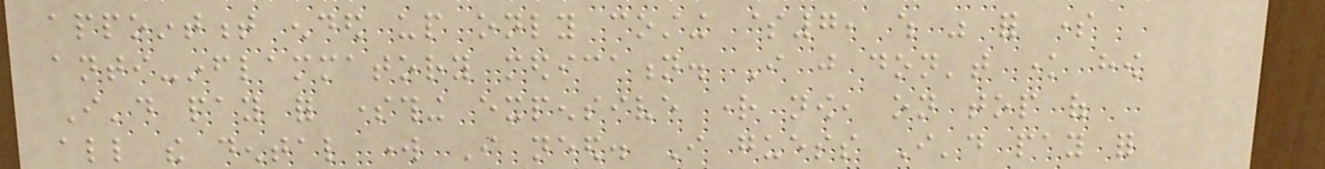appointment ended up only costing $7, which was for some
anti-inflammatory medication. I just don't know how
I'd pay for something expensive right now, on top of
all the dental work I need. I guess I'd pay for
